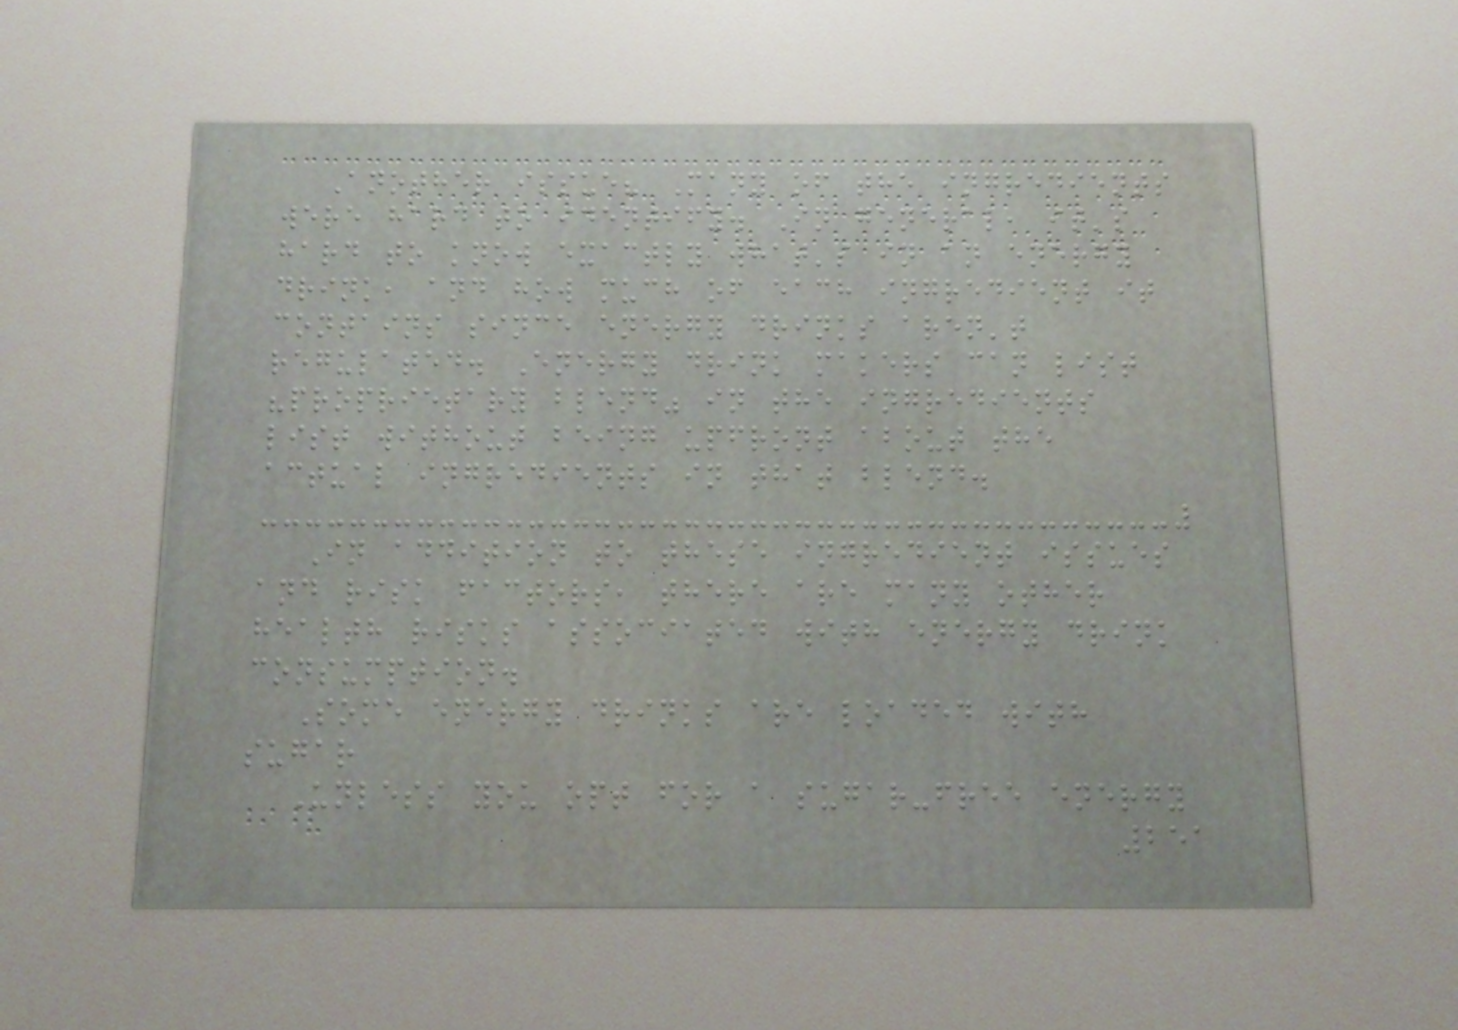Another issue? Many of the ingredients
were hard to identify. In general, it's
hard to know exactly what's in an energy
drink, and how much of each ingredient it
contains since energy drinks aren't
regulated. Energy drink makers can list
"proprietary blend" in the ingredients
list without being upfront about the
actual ingredients in that blend.
In addition to these ingredient issues
and risk factors, there are many other
health risks associated with energy drink
consumption.
Some energy drinks are loaded with
sugar
Unless you opt for a sugar-free energy
251
